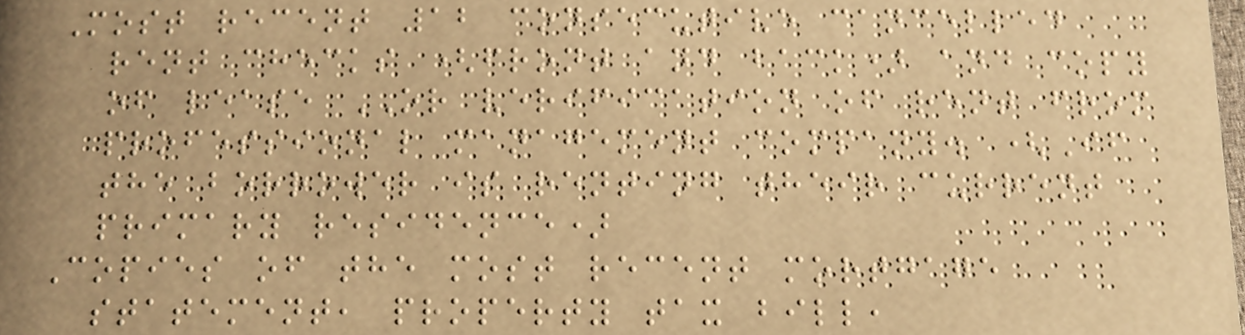Most recent 12 consecutive cancelled
rent checks (front and back) and copy
of lease OR verification of rent from
professional management company. (If
the borrower is renting their current
primary residence)
Copies of the most recent mortgage
statement, property tax bill,
